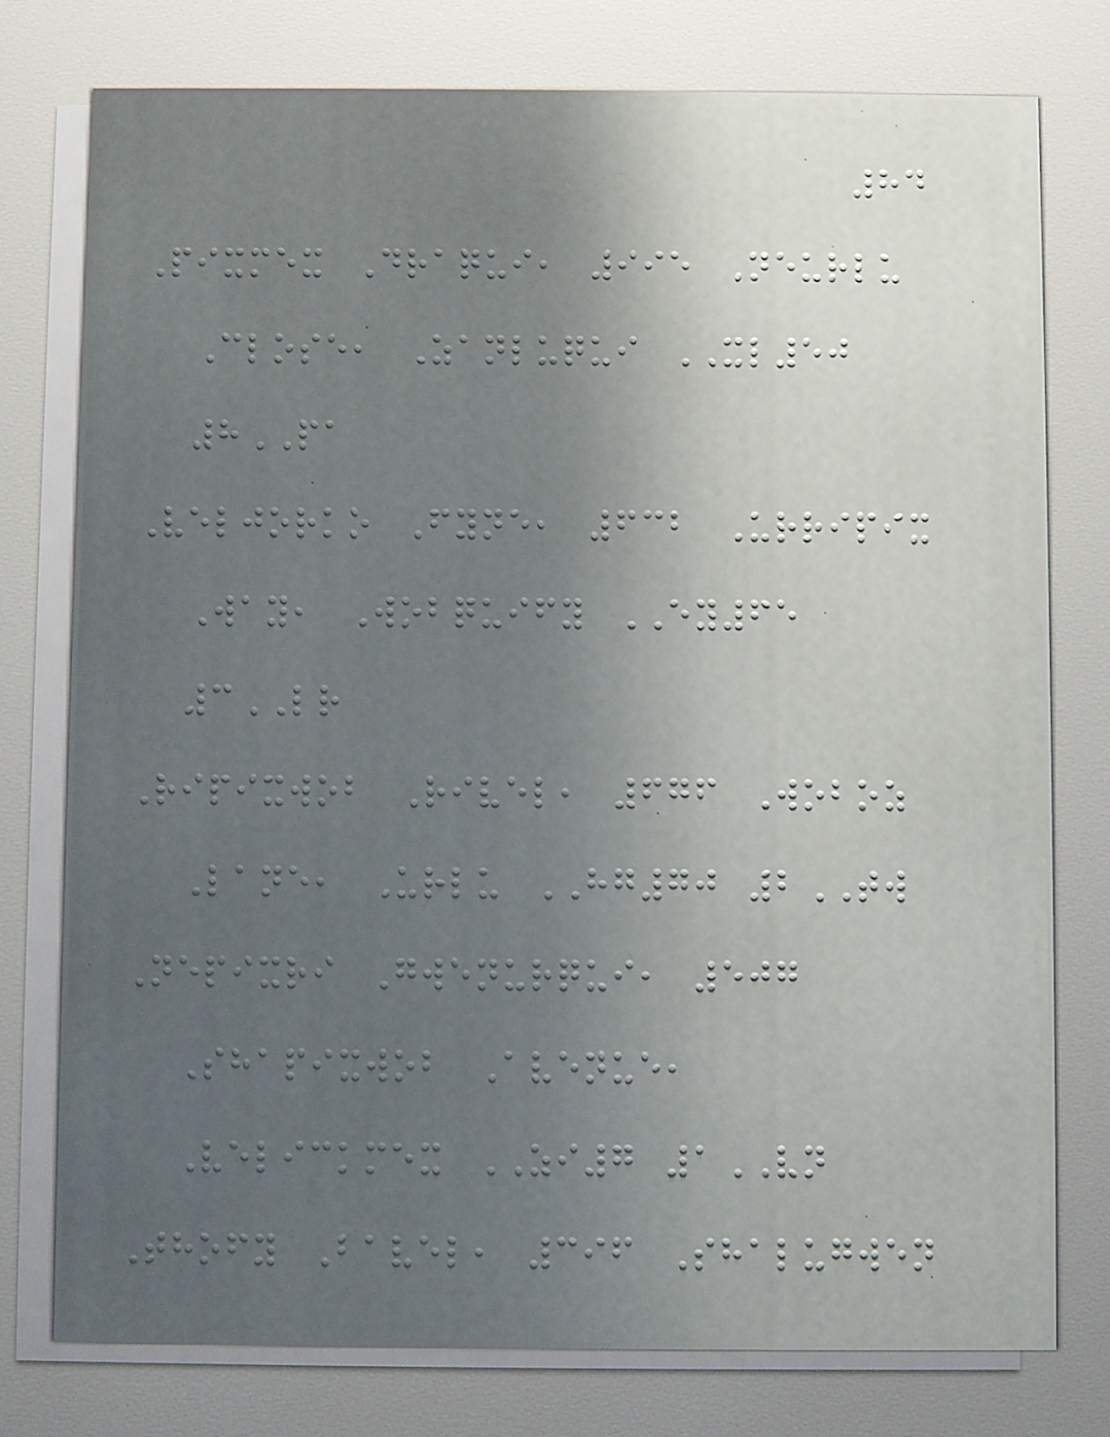84
Pixmex Draqui, 995 Neurlu
Close, Zanluqui XL50
8PA
Veljorko Fyne, 632 Urripix
Way, Wobquify EY65
3LR
Ripixwob Rivel, 676 Woboz
Lane, Urlu HG70 2TW
Nepixri Gwenurqui, 507
Shapixwob Avenue,
Velickmex ZI7 1VN
Thofy Bavel, 396 Shalugwen
